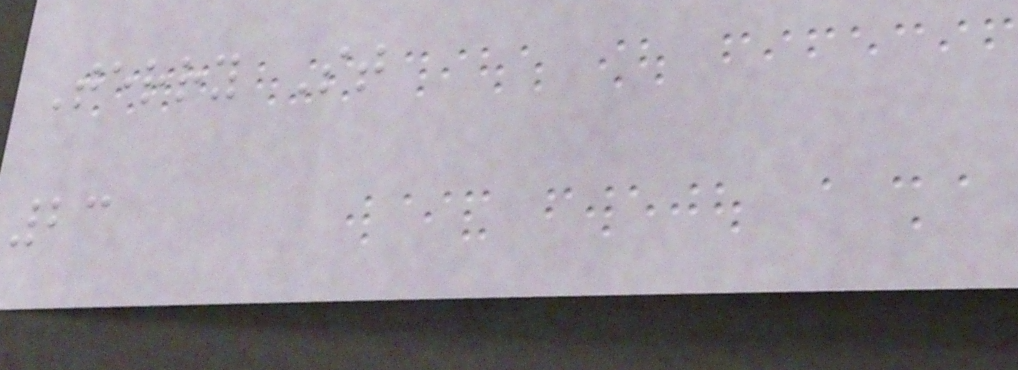Terry St
23
